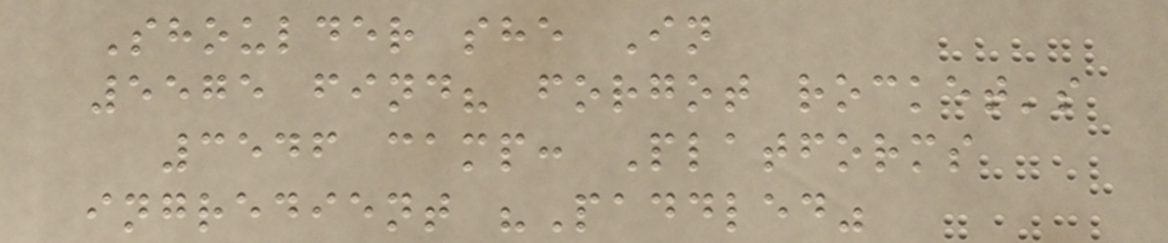Shoulder she In
5575 find? forgot rocket's
3546 camp: Platforms
ingredient "Paddled"
